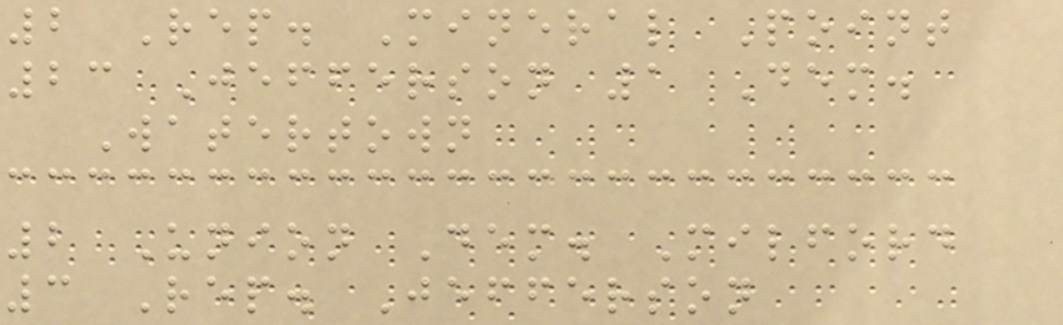2 Rep. Mineral Point
23 Jefferson 1 Dem.
Watertown
2 Union Dem. Milford
3 Rep. Jefferson
